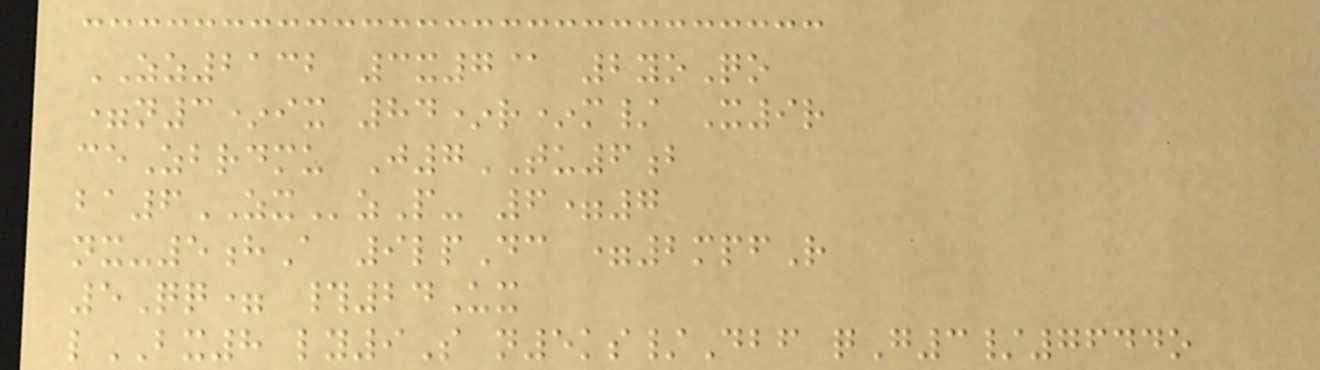ZZ2132 3x7@ 2yoQo
=n3*ix 84*r*m/ X9r
ceZbrdmu J7TU6b
ba6ZXzP- 6=7
nx-5hA 9lpDc =2mpfR
5Qq= #24Ux
lBX8 ly9S n5ks/Dbf qG3/7644o
